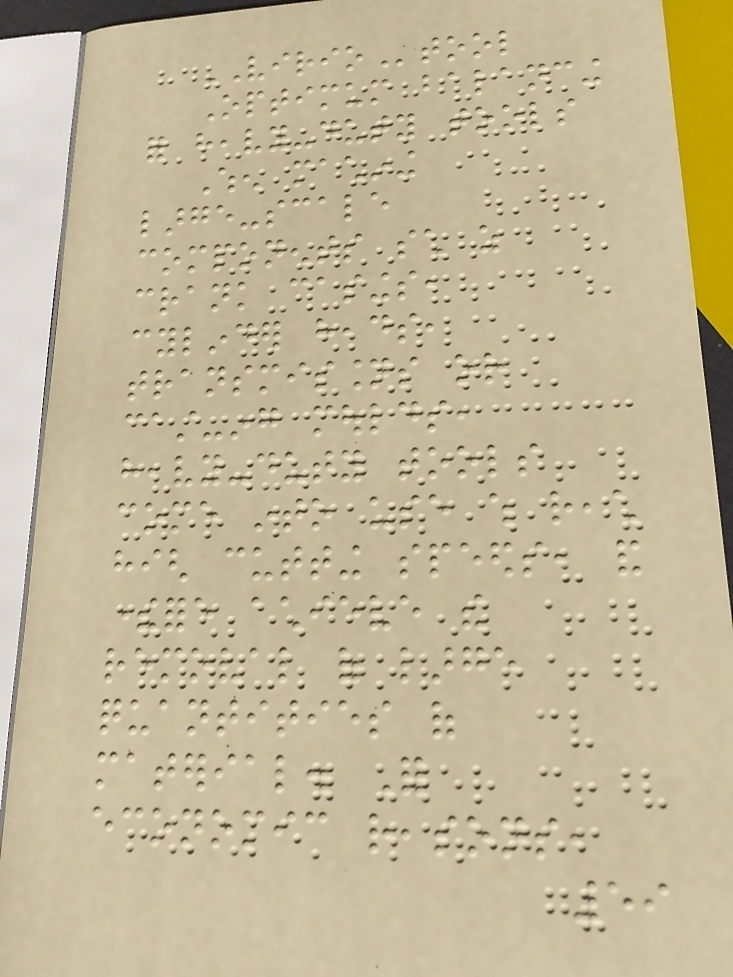VIRIOtool
Optimum balancing
for heavy-duty tools
When machining
large-scale
components such as
crank casings,
cylinder heads,
transmissions or
cast-ing moulds,
heavy-duty tools
come into use which reach
high cutting speeds, and
therefore achieve the
removal of large
quantities of
material. For
economic reasons,
59
